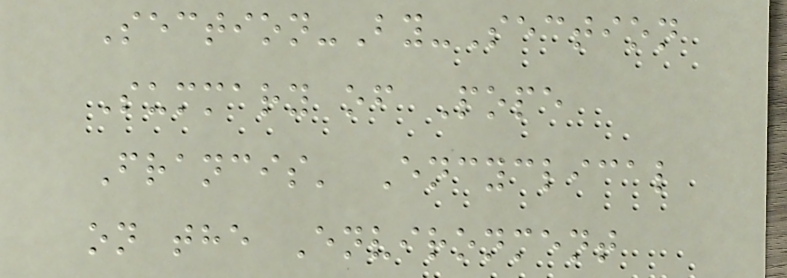Section-By-Section
Summary of Pope
Francis' Encyclical
on the Environment
